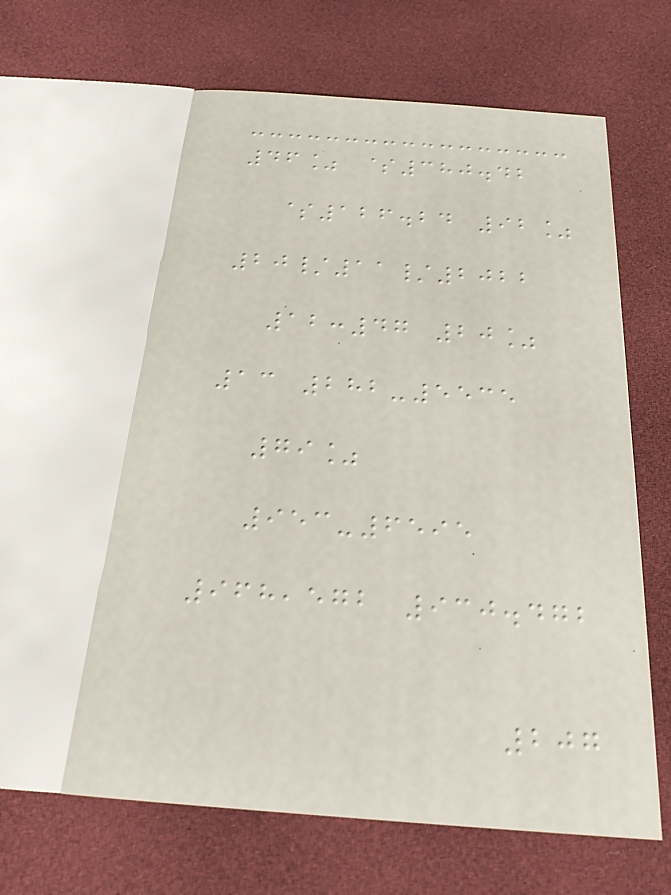46% $380.42
$126.24 92%
20/11/2022
12:47 20%
13 282-5535
79%
953-6595
968,572 930.472
207
